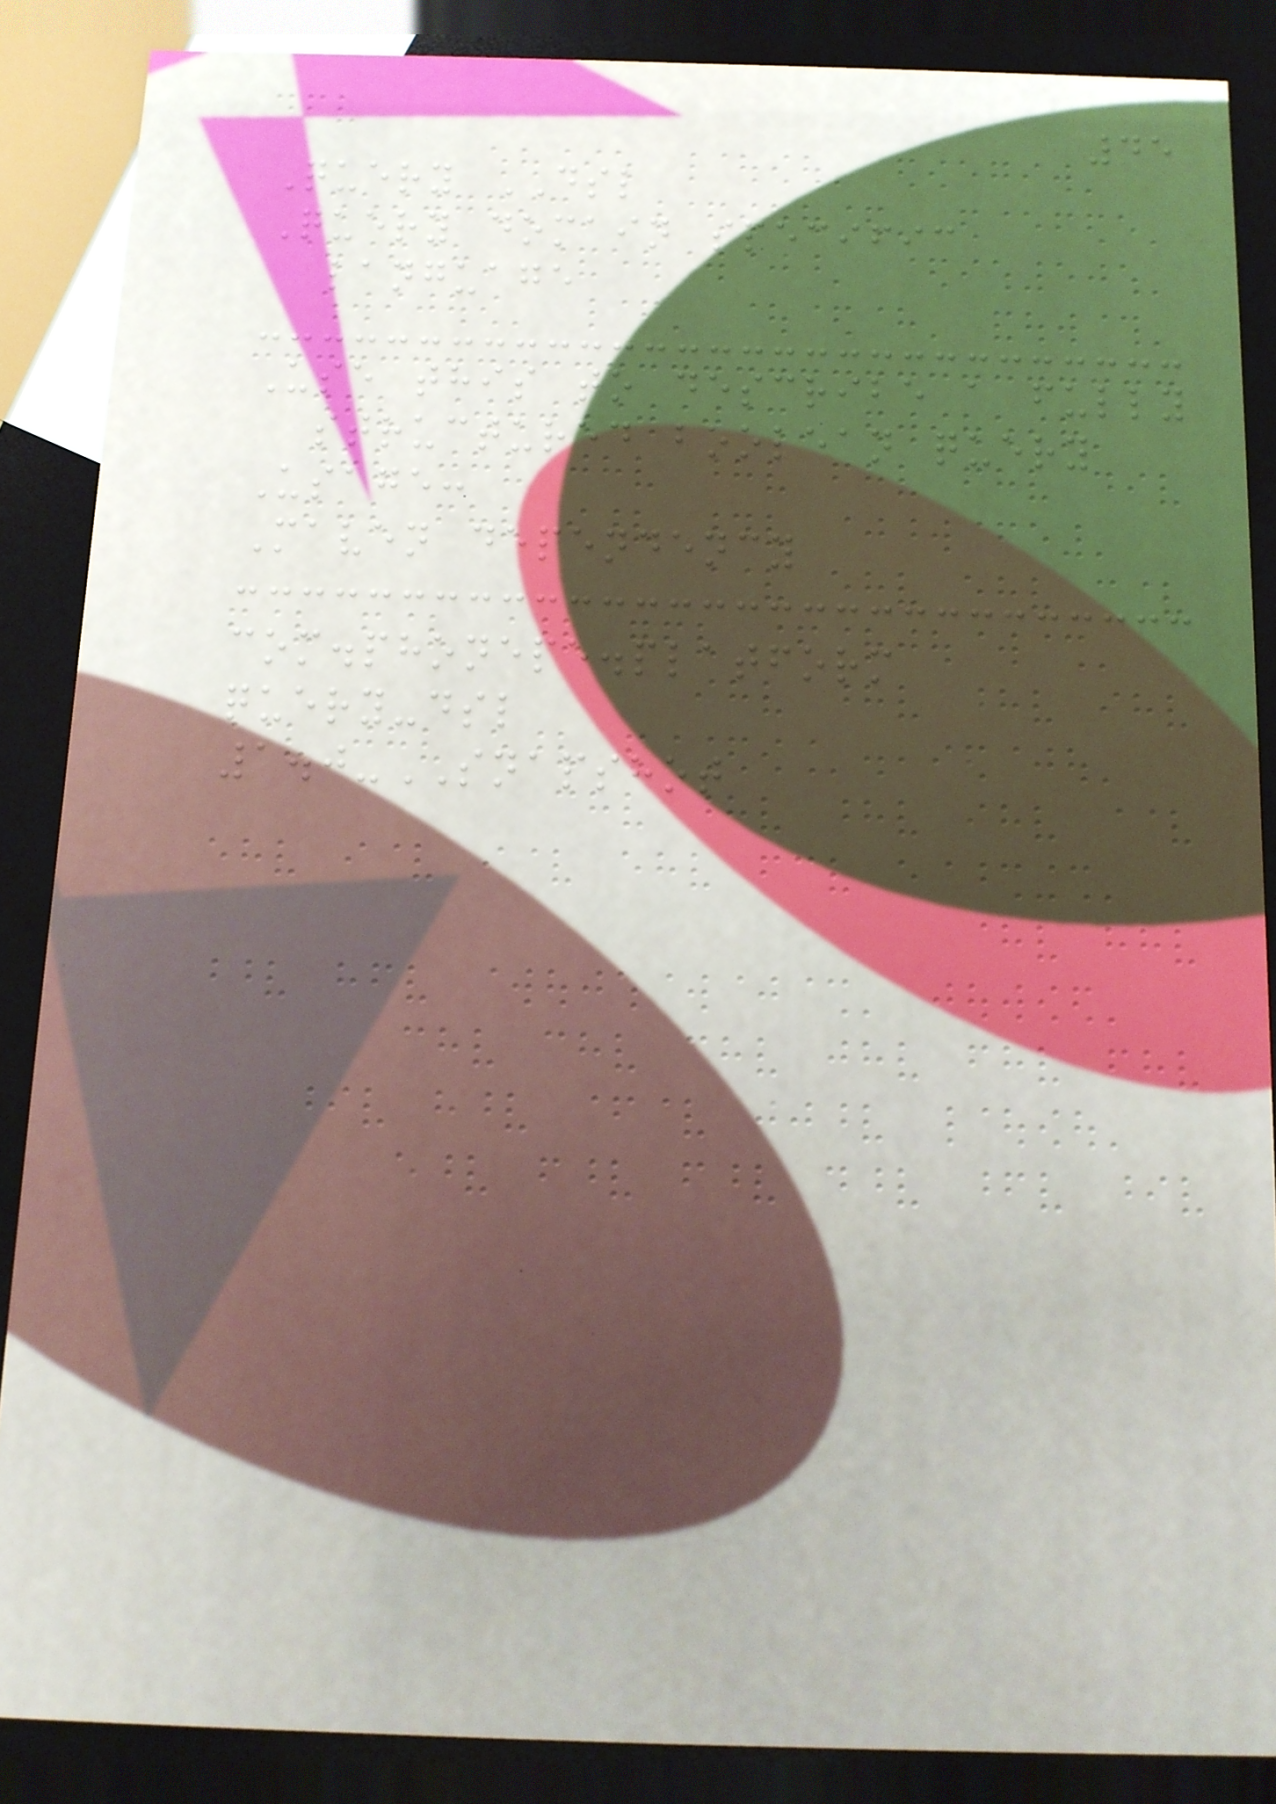45
Query DSL
Query domain specific
language
Use this to describe a fully
structured boolean query
Usage:
Maven dependency
com.phonepe.platform
query-dsl
1.0-SNAPSHOT
